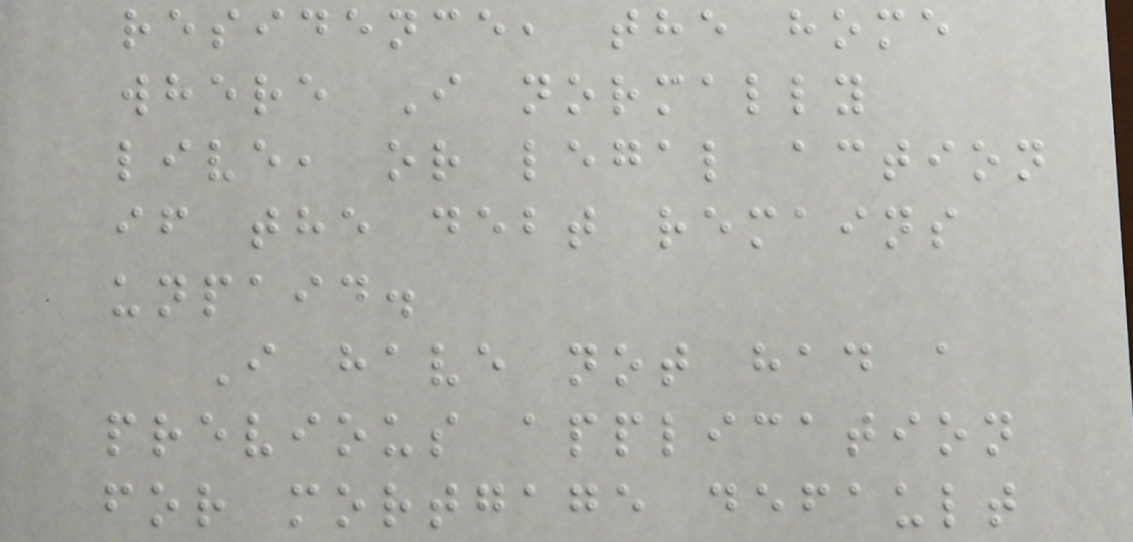residence, the home
where I normally
live, or legal action
if the debt remains
unpaid.
I have not had a
previous application
for mortgage default
